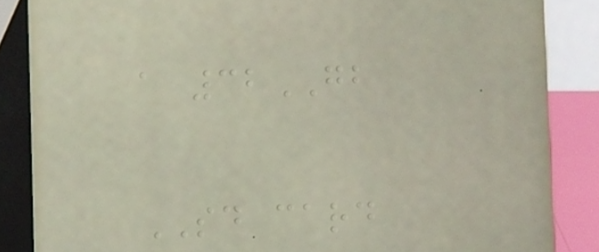a 32GB
SD card
